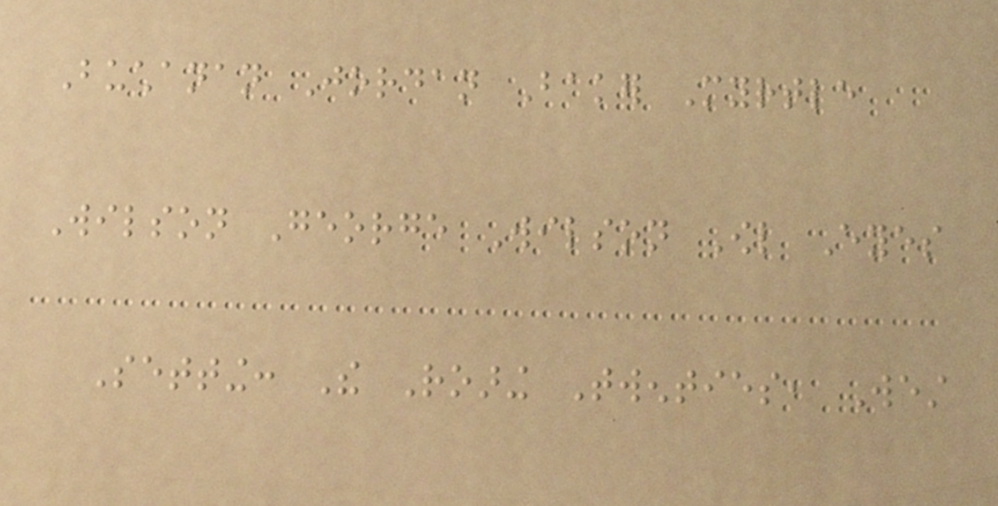Buchanan Jordan Baker Myrtle
Wilson George Wilson Owl Eyes
Setting: The Roaring Twenties, West
